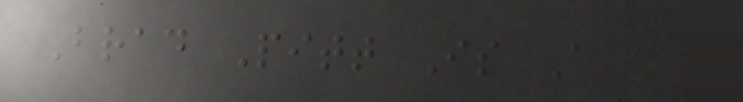Brad Pitt Is A
